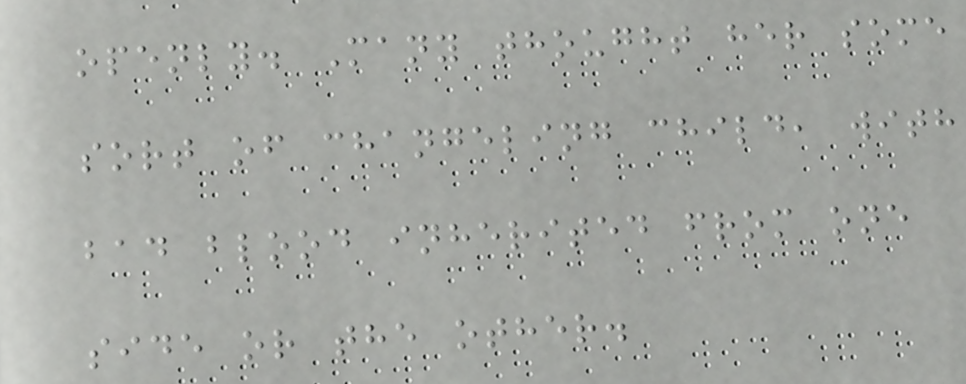openly. Many thought her some
sort of changeling child, with
bad blood inherited from one
side or the other.
